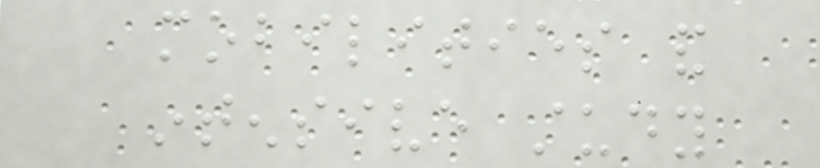mobilities and
intensive study
